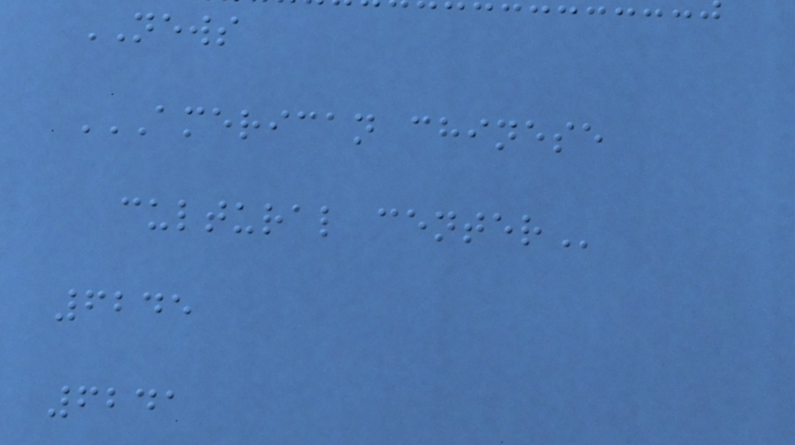NEWS
AMERICAN CHINESE
CULTURAL CENTER
6245
6241
